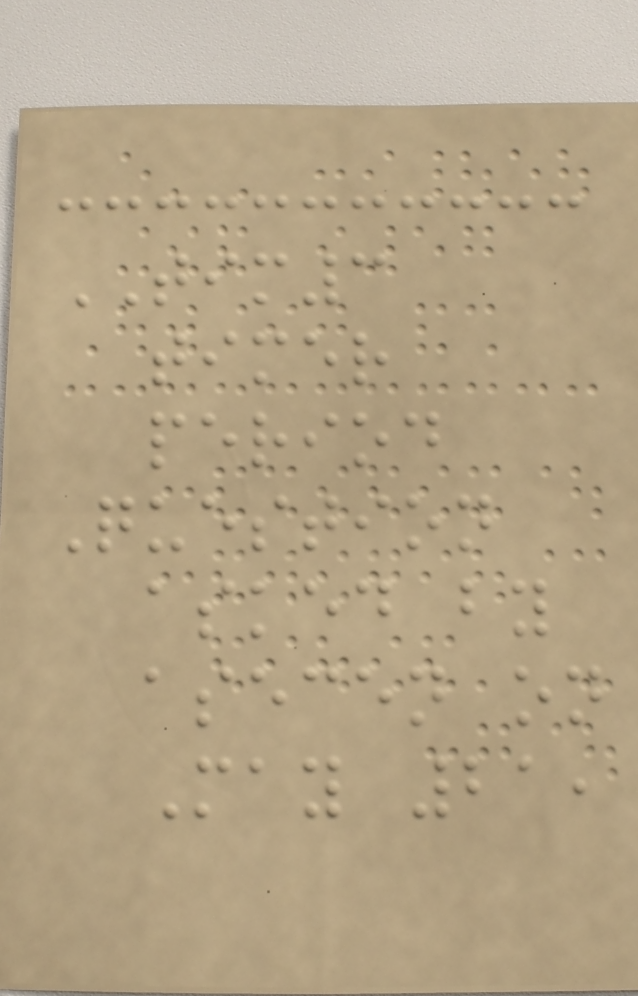TIM3
timer
period
Question
asked by
asecen on
May 21,
